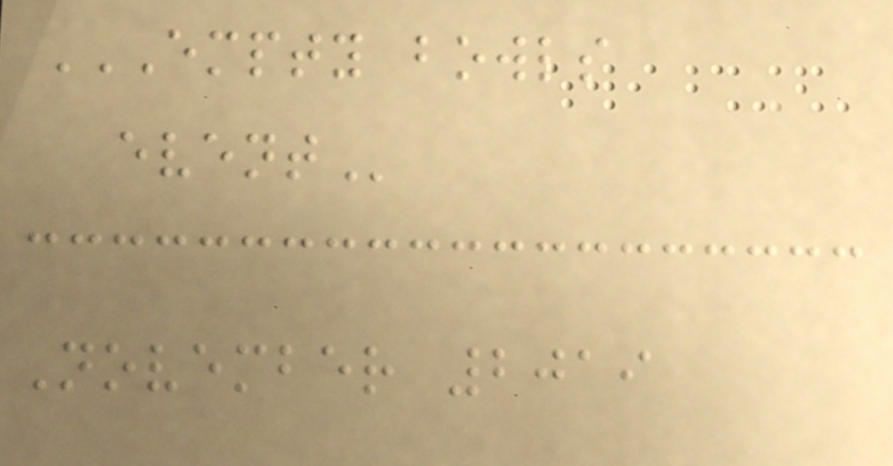EMPTY BOWLS
EVENT
November 2019
